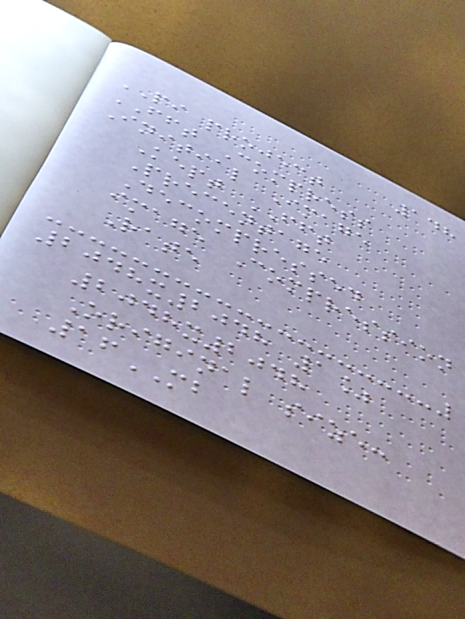148
PI project
FFT Compress
Initial Image
Kept FFT
Precentage
Decompressed
image Compression
Rate
2048x2048 1%
2048x2048
Original size:
16MB
